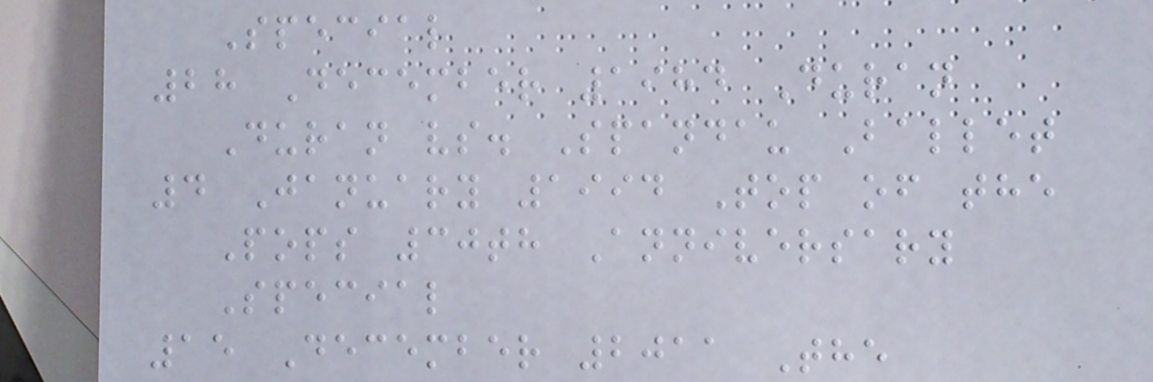Special
28 December 1984 Duran
Duran vs. Spandau Ballet
4 January 1994 Top of the
Pops 30th Anniversary
Special
15 December 2011 The
